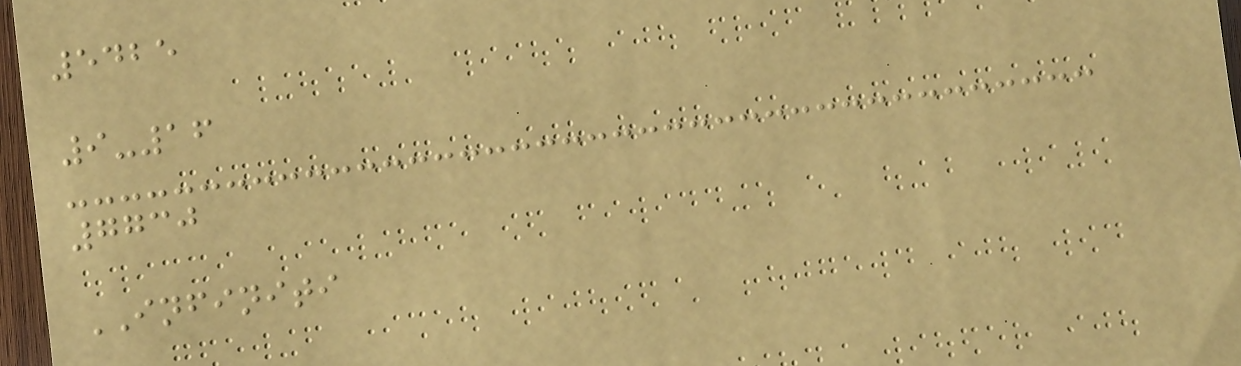5425
9-16
7730
INFINITI
